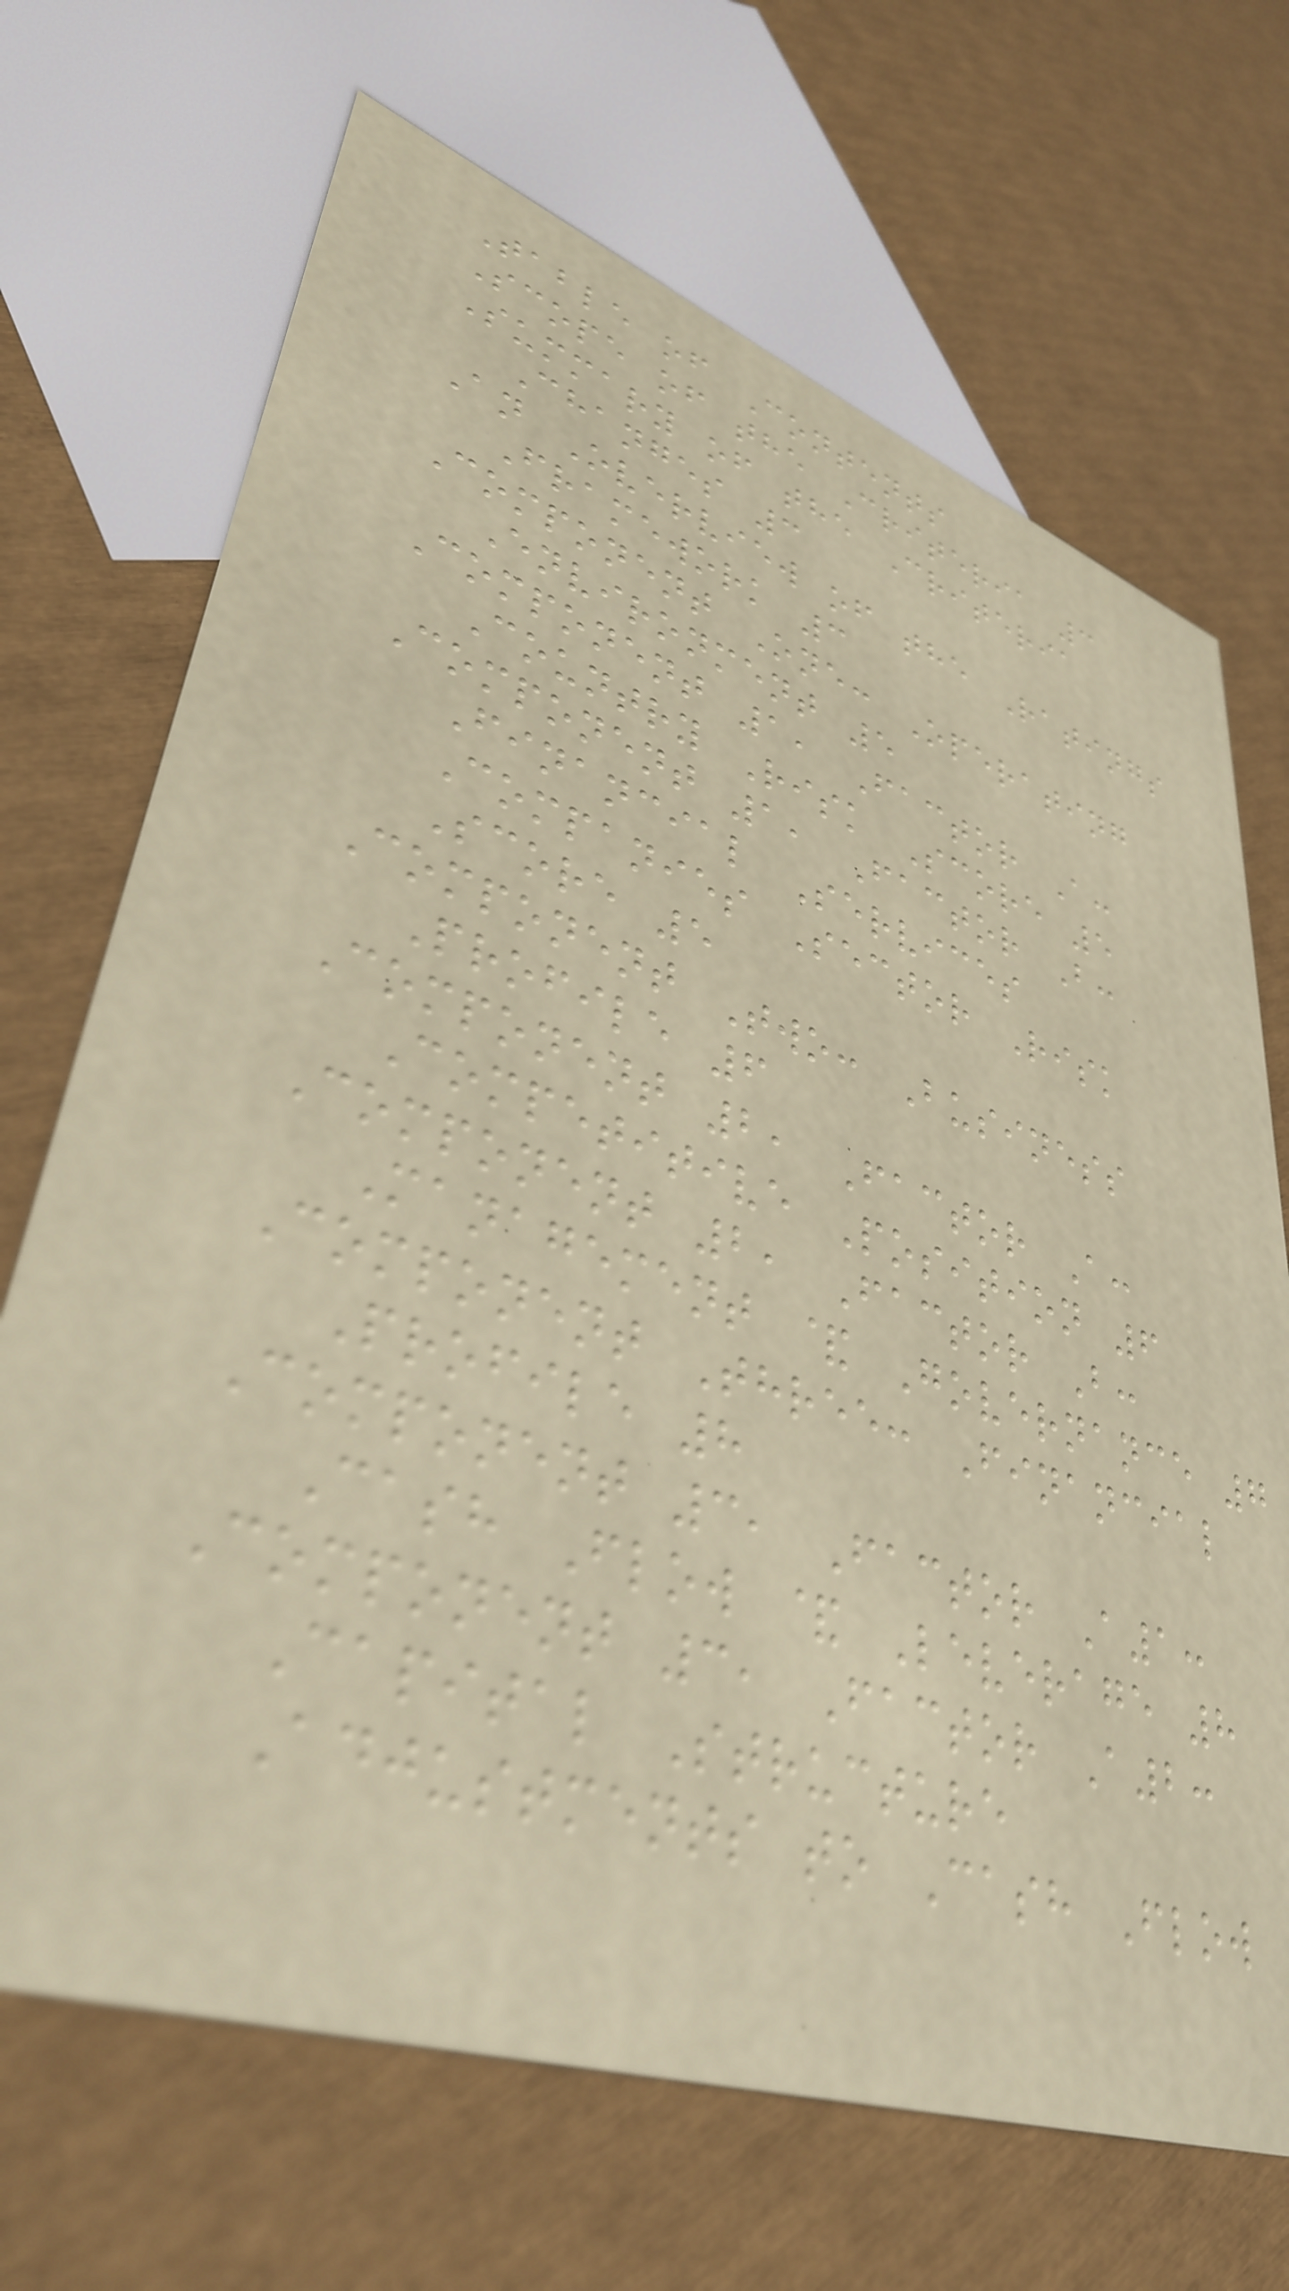Table of Contents
Scope of the Criteria 3
Summary of the Criteria
Changes 3
An Overview of the Ratings
Framework 3
Component One: Operating
Environment 5
Component 1, Factor A:
Country Risk Score 5
Component 1, Factor B:
Financial Services
Companies Sector Risk
Score 5
Component Two: Business
Profile 6
Component 2, Factor A:
Competitive Position 6
Component 2, Factor B:
Management & Governance 7
Component Three: Financial
Profile 8
Component 3, Factor A1:
Cash Flow & Leverage 8
Component 3, Factor A2:
Capital Structure
Adjustments to Cash Flow
